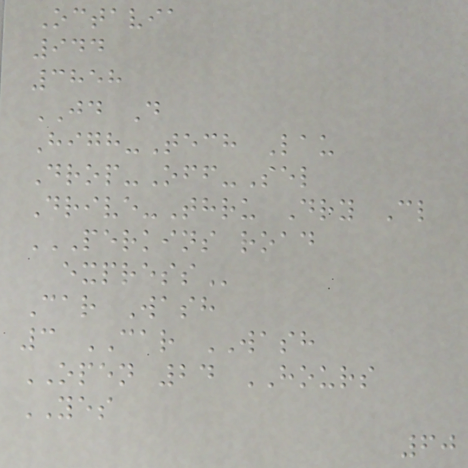Octavia
944
3858
JD D
High-Tech Lau
Drop-Off-Sel
Drive-Thru Dry Cl
PERKINS ROAD
EXPRESS
Car Wash
3 CAR WASH
OPEN 24 HOURS
YES
60
